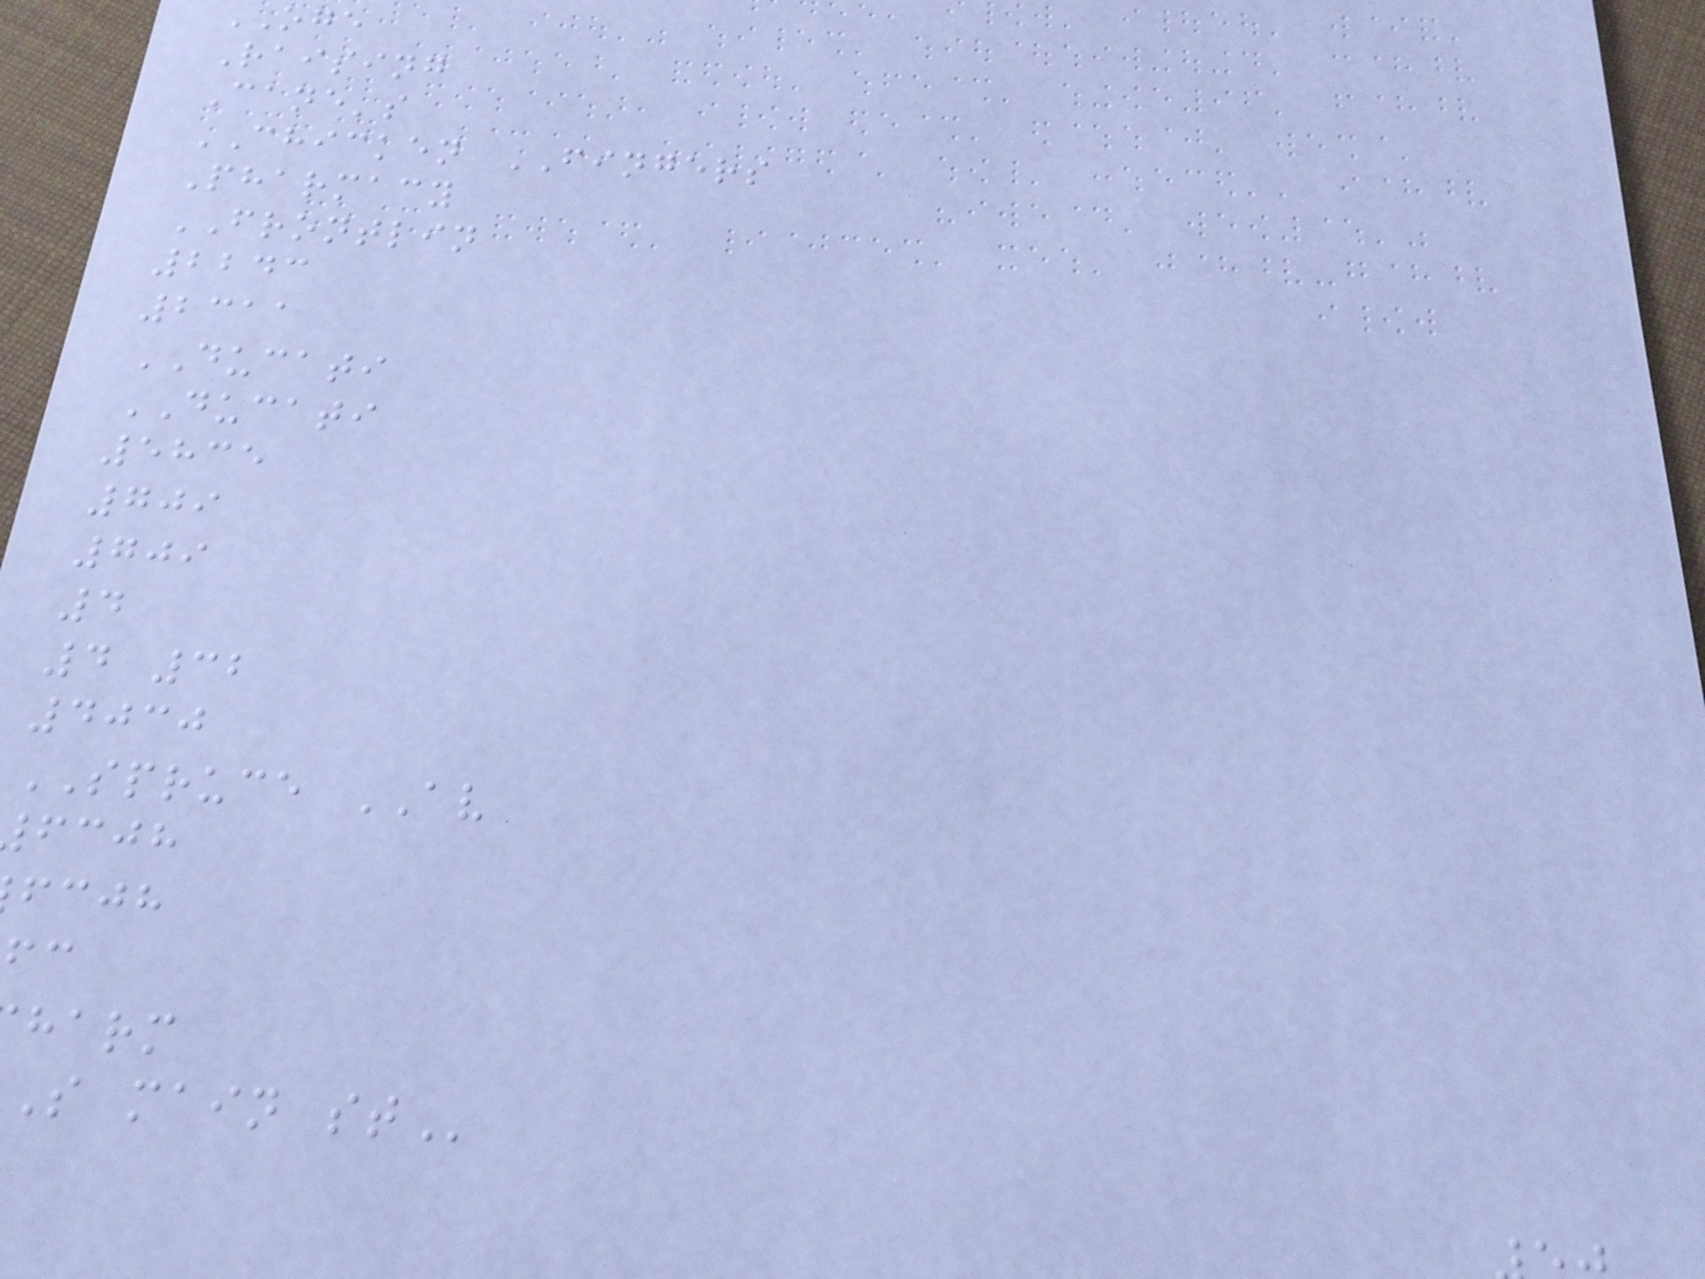Raising
Cane's
CHICKEN FINGERS
Pharmacy
FRONTLIN
2243
2311
DUCATI
DUCATI
5835
709
709
4
4 32
4030
SPRUCE AV
fcjh
fcjh
harm
S main
